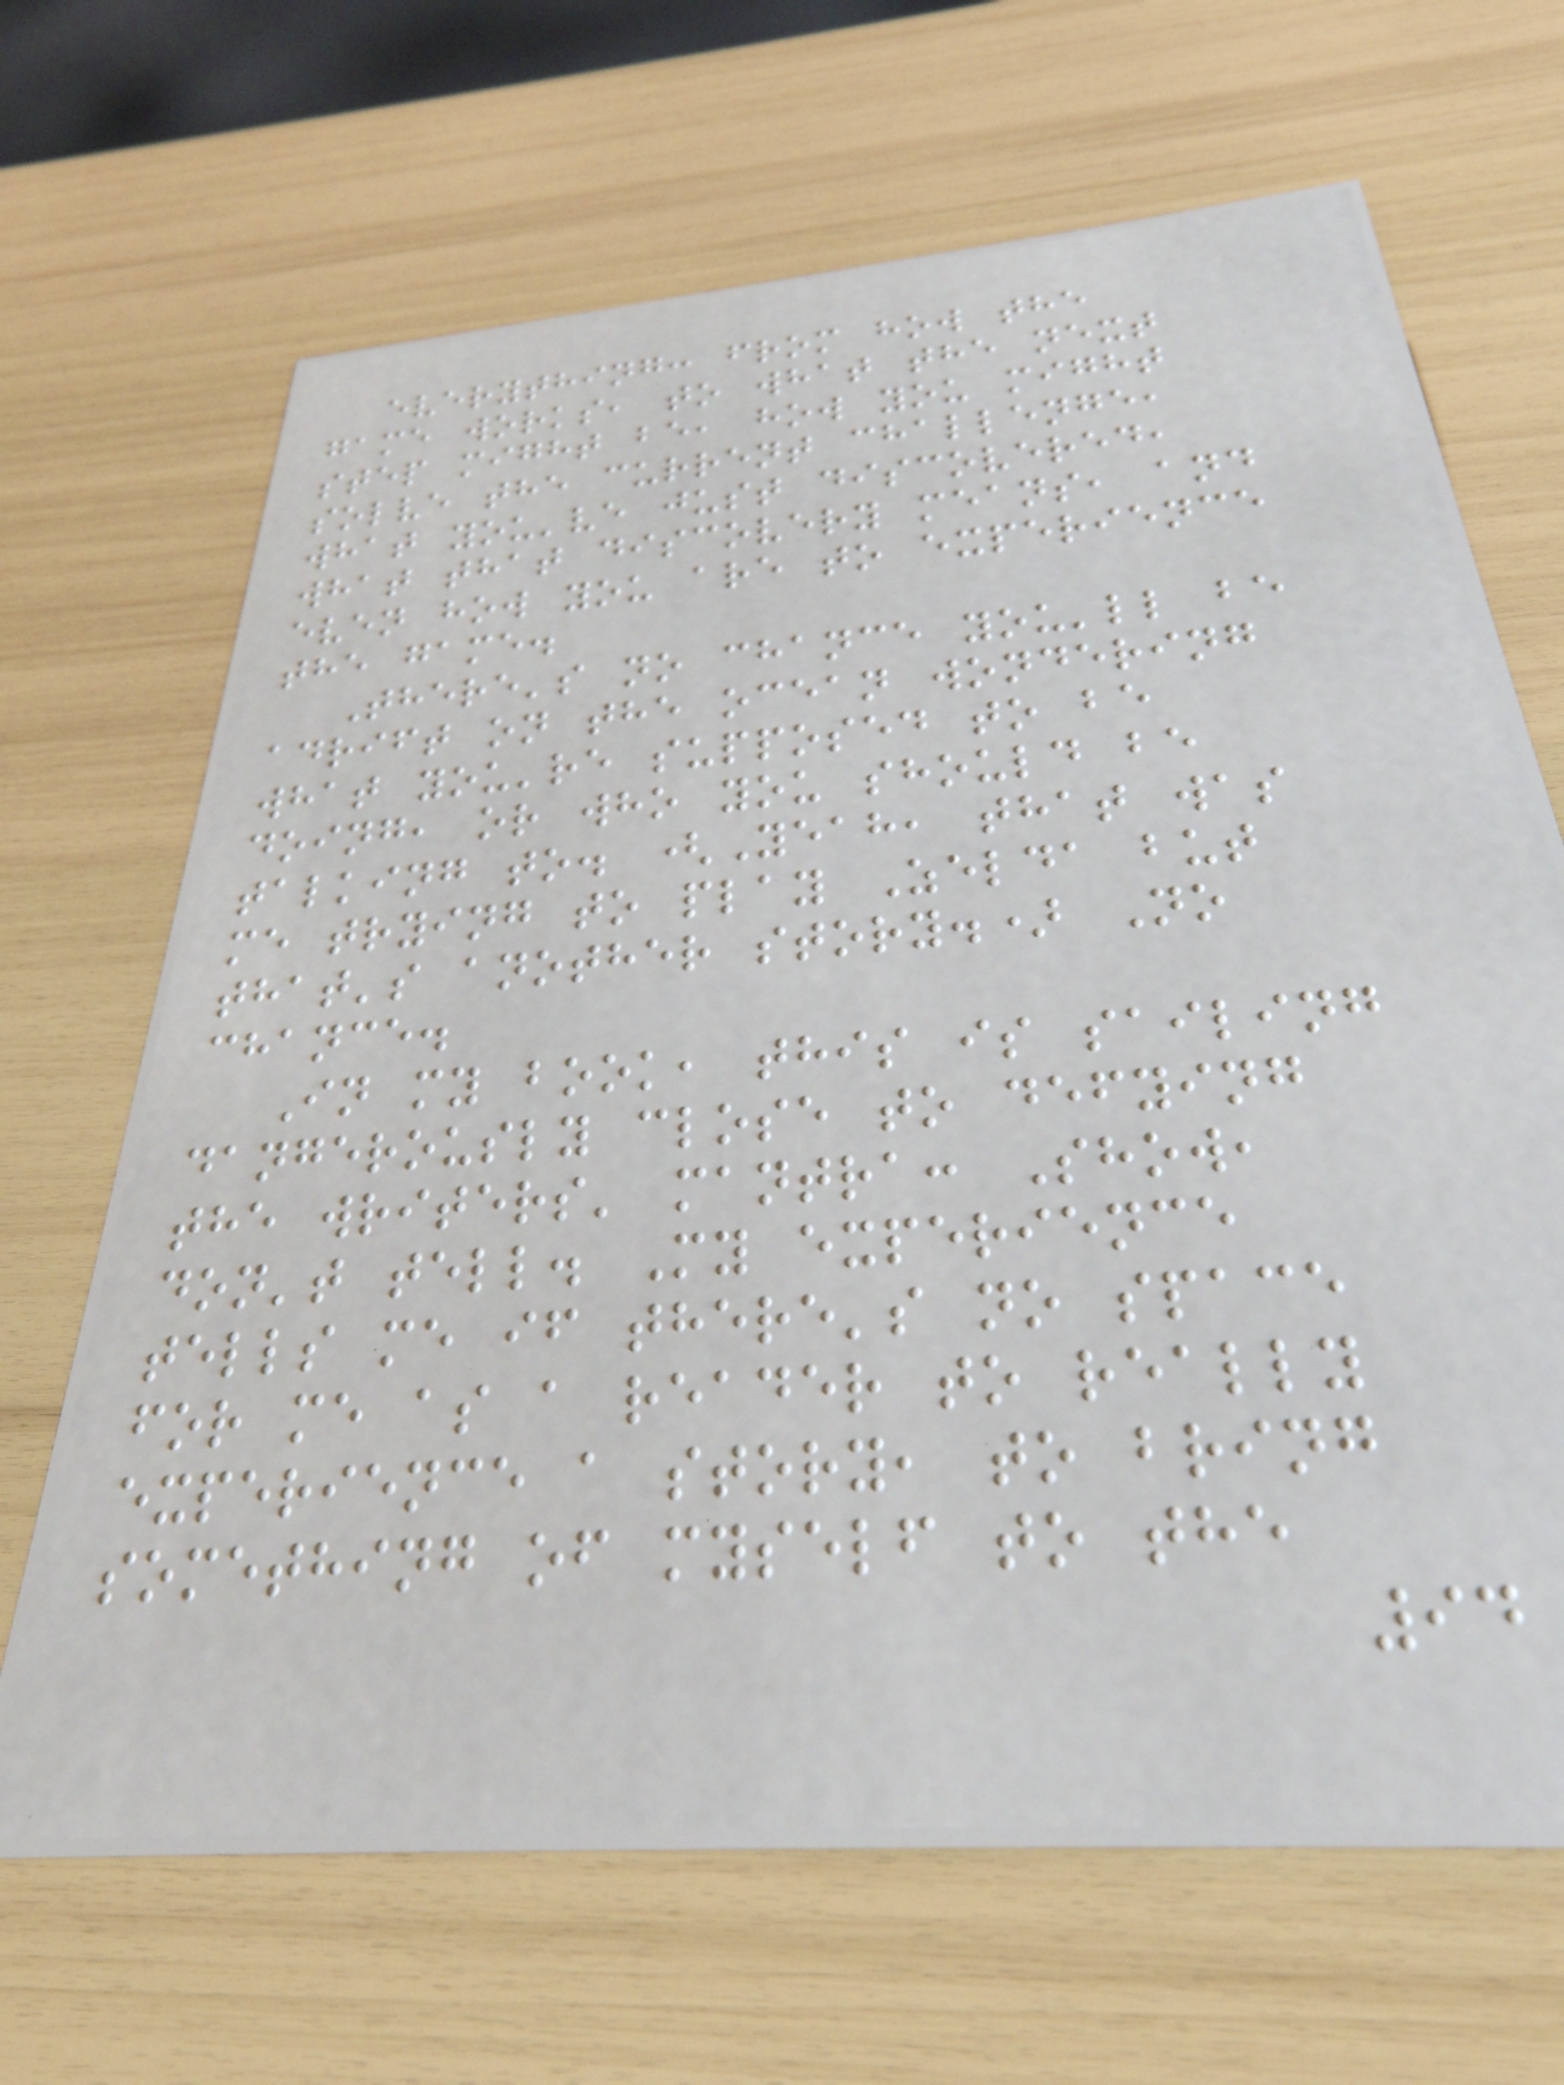everything: from how the
game works, to what the next
step might be, how you might
solve the current challenge,
what you've just discovered,
what that discovery means, and
even how you are to experience
the game.
There's no chance you'll be
adrift on the ocean wondering
what you're supposed to be
doing, or who you should be
talking to. (Yeah, that was
me trying to play Zelda but
that's another story.) No
chance.
In my book, this is sailing
dangerously close to defying
the writers' mantra: Show,
don't tell. My experience
tells me if there's no space
for me as a reader to really
experience a story, to bring
something of myself to the
94
